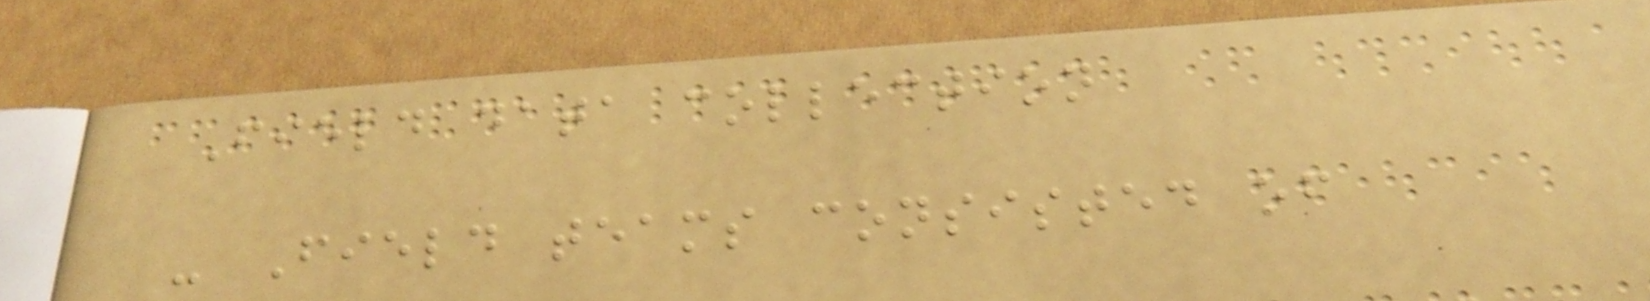Field data collection
- Field teams consisted of
